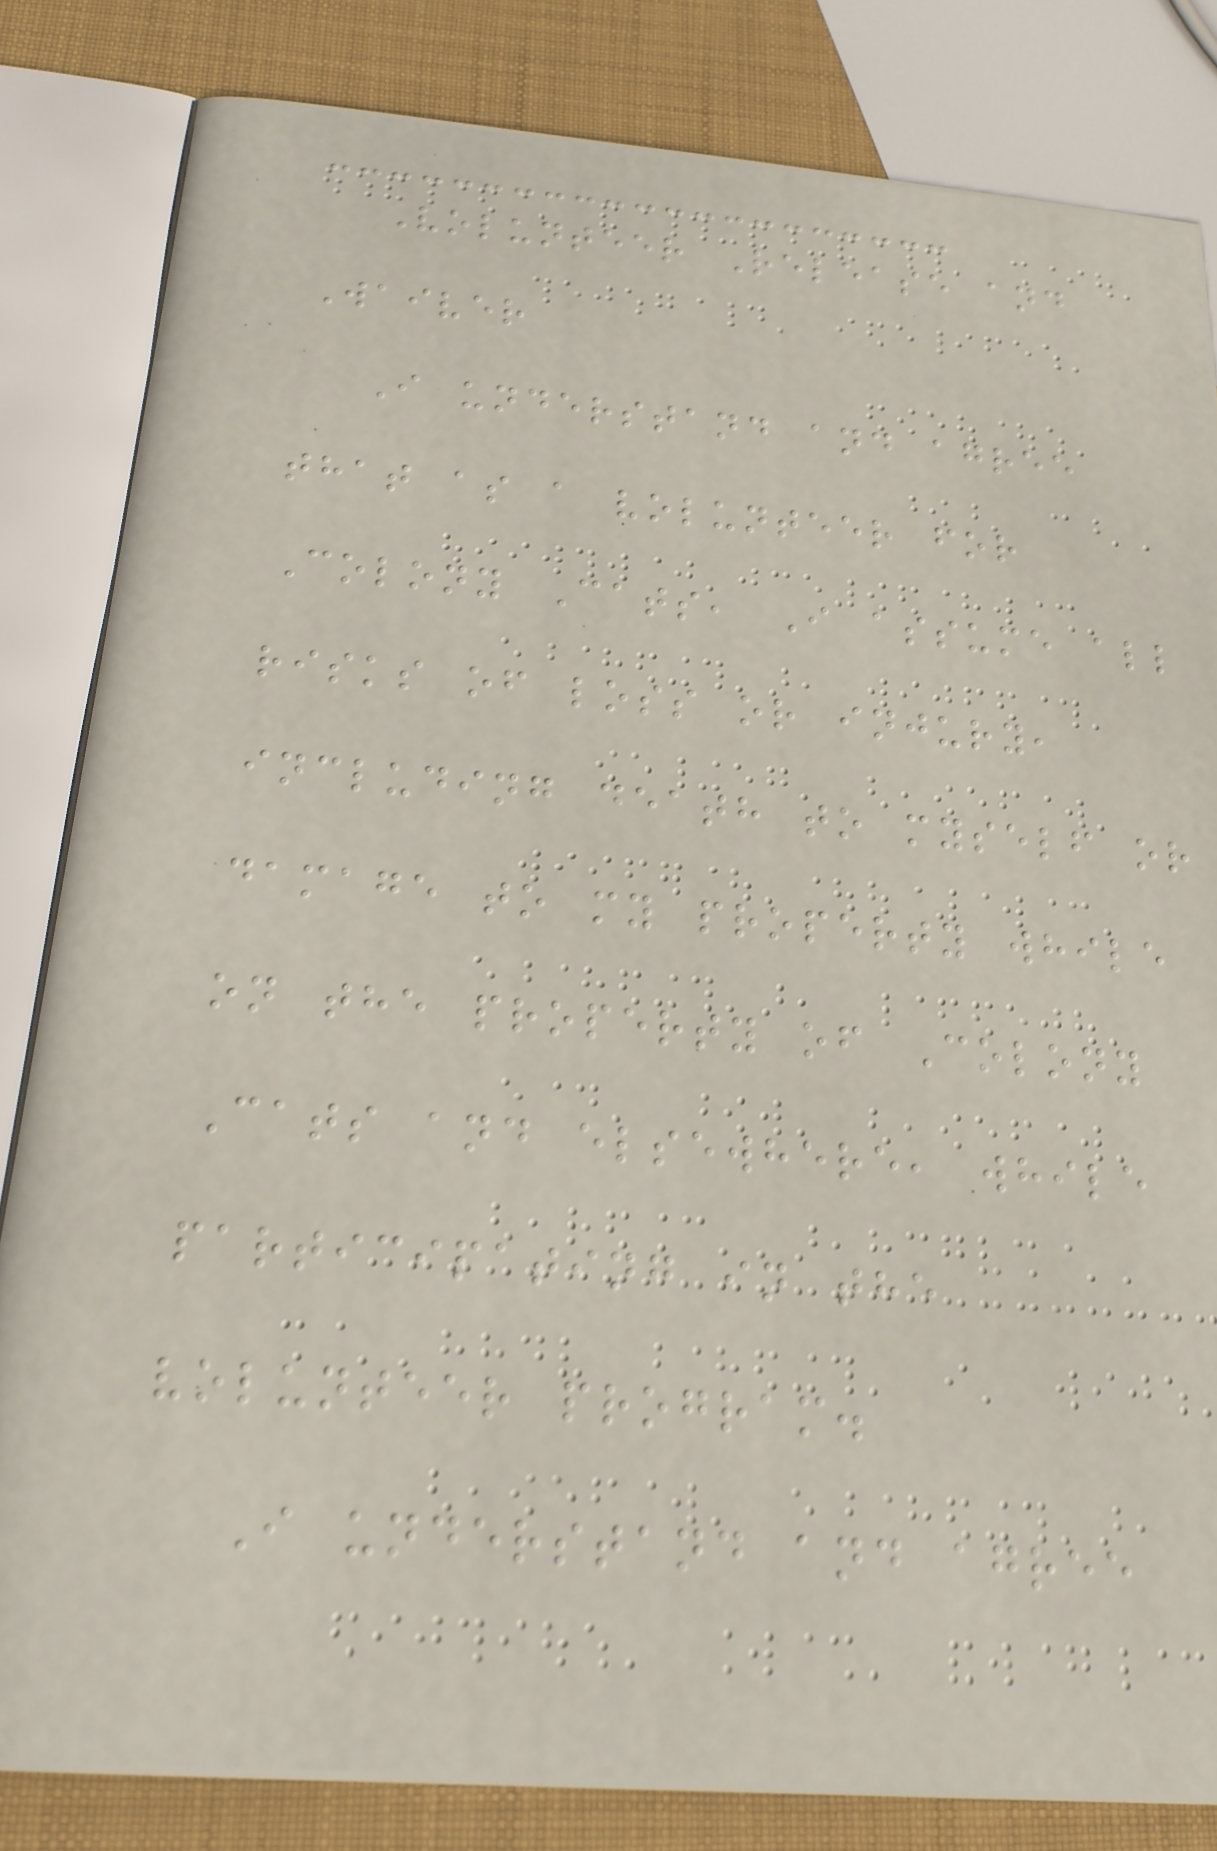Volunteer Release and
Waiver
I understand and agree
that as a volunteer for
Colony Cats, I assume all
risks of loss or injury,
including death to myself or
damage to my property while
on the property of Colony
Cats and elsewhere, while
participating in the
volunteer program.
I understand and agree
